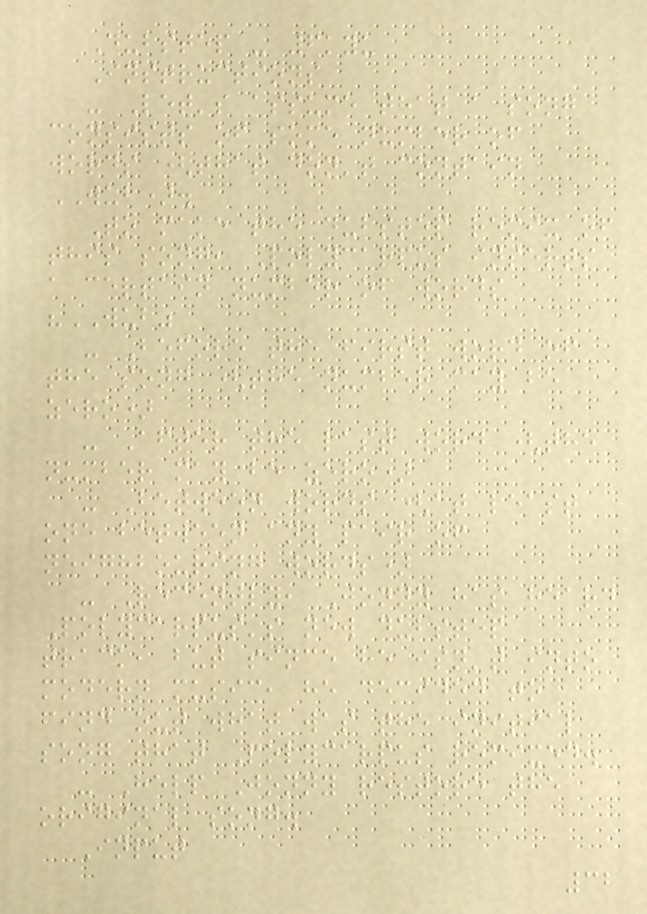Dubstep - 6kyu
Instructions
- Let's assume that a song
consists of some number of
words (that don't contain
WUB).
To make the dubstep remix of
this song, Polycarpus inserts
a certain number of words
"WUB"
- Before the first word of
the song (the number may be
zero)
- After the last word (the
number may be zero)
- Between words (at least
one between any pair of
neighbouring words)
- Recently, Jonny has heard
Polycarpus's new dubstep
track, but since he isn't into
modern music, he decided to
find out what was the initial
song that Polycarpus remixed.
- Help Jonny restore the
original song.
Input
32
